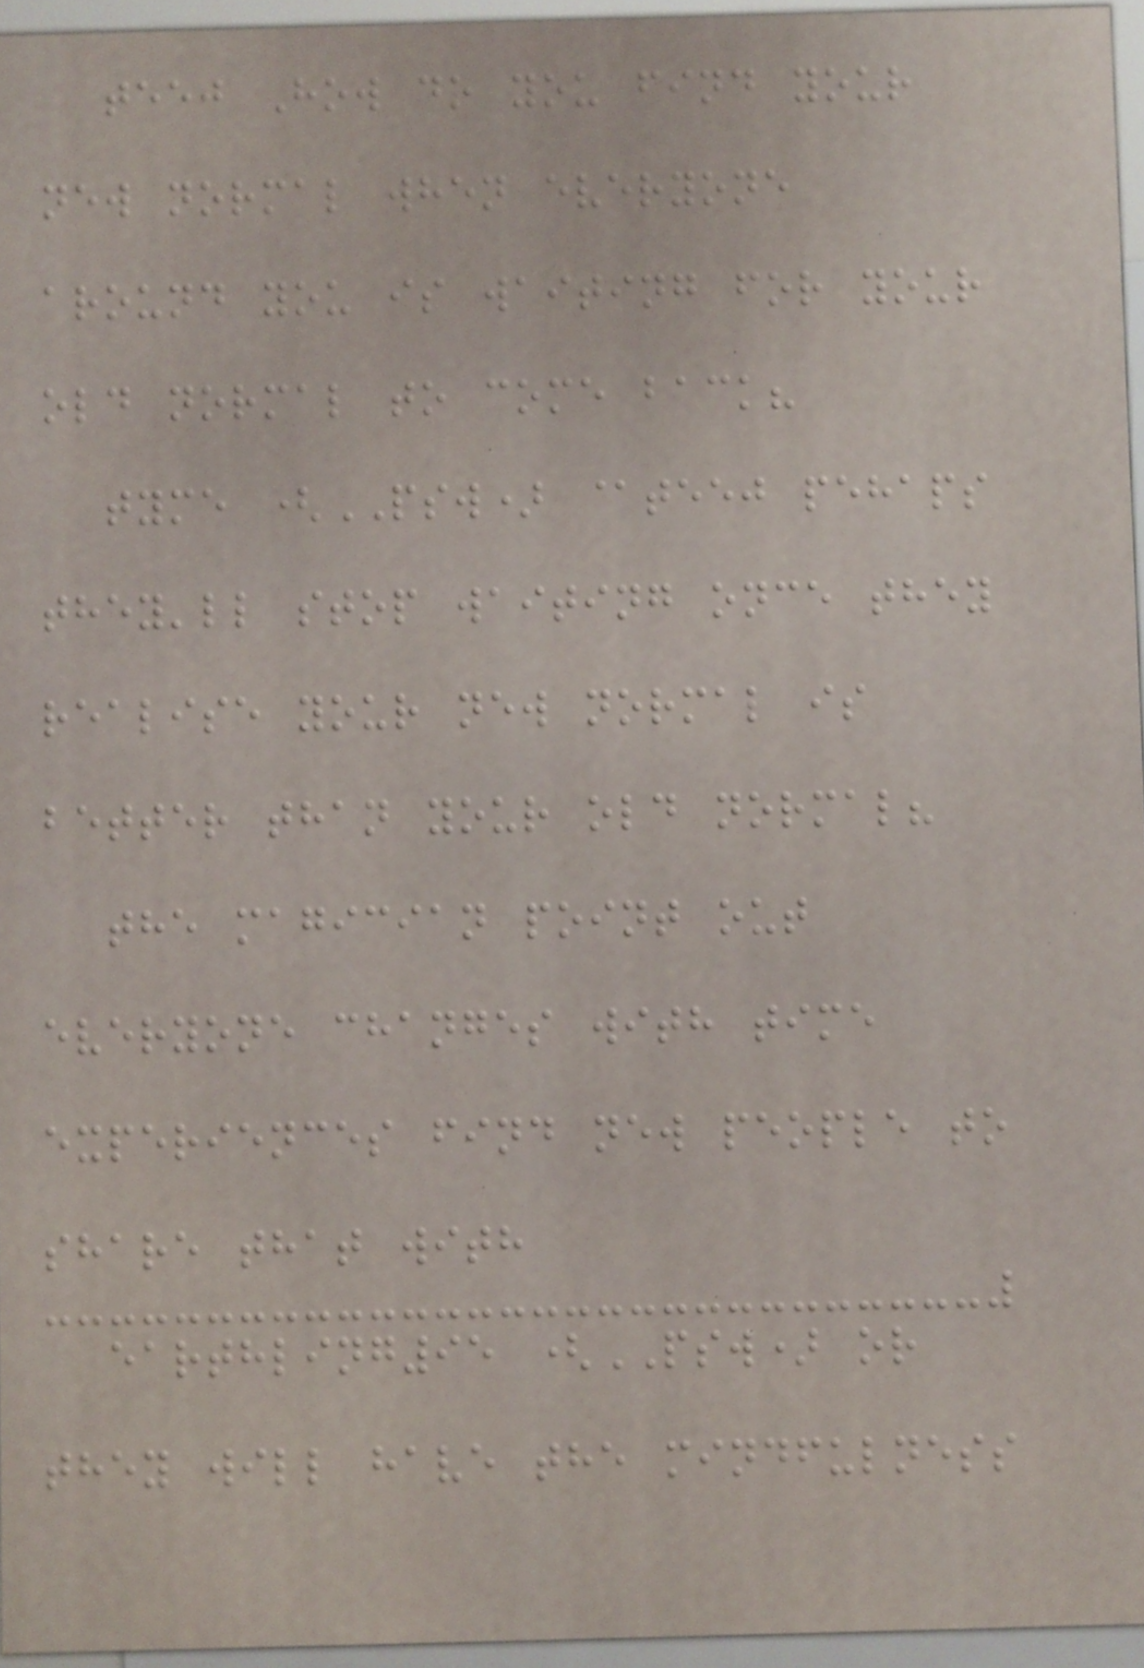teej How do you find your
new normal when everyone
around you is waiting for your
old normal to come back?
tyme (PSW) @teej pehaps
they'll stop waiting once they
realise your new normal is
better than your old normal?
the magician point out
everyone changes with time
experiences find new people to
share that with
earthling95 (PSW) or
they will have the mindfulness
